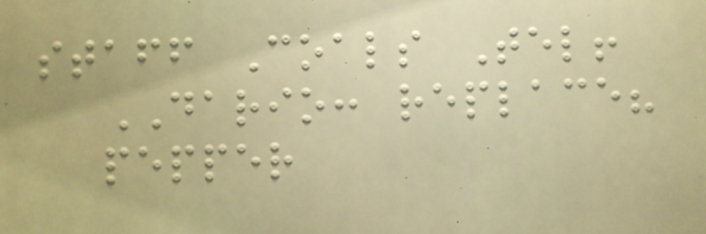staff Coals Tel!
DARIO: replace?
pepper
